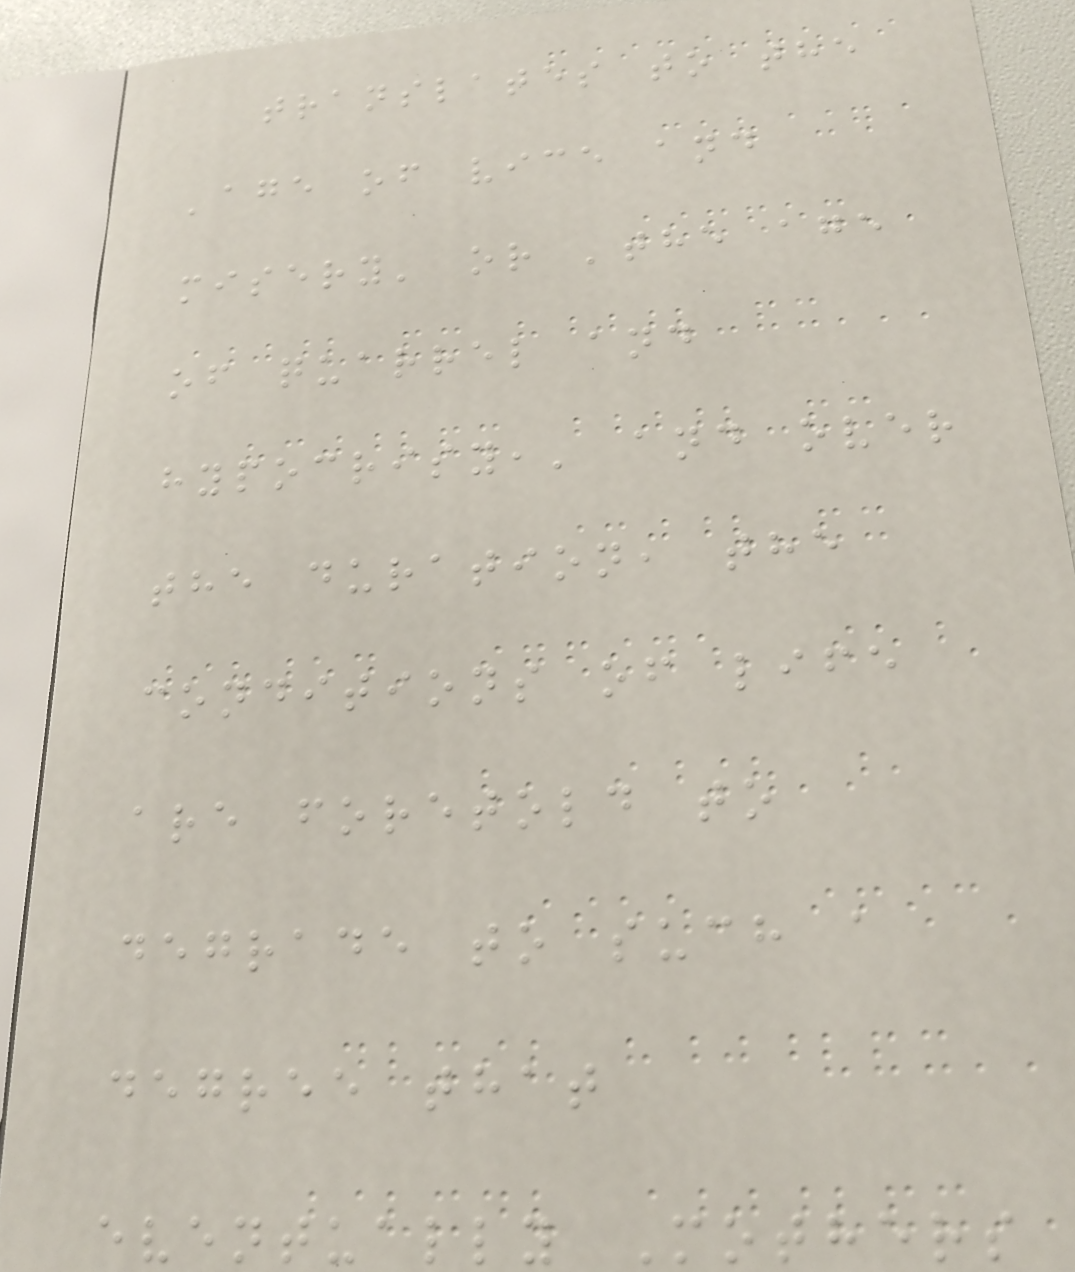translates to the
'age of vice and
misery' or 'the age
of quarrel and
hypocrisy,' and over
the duration, the
conditions of life
are foretold to
degrade to such a
degree that
eventually Mothers
